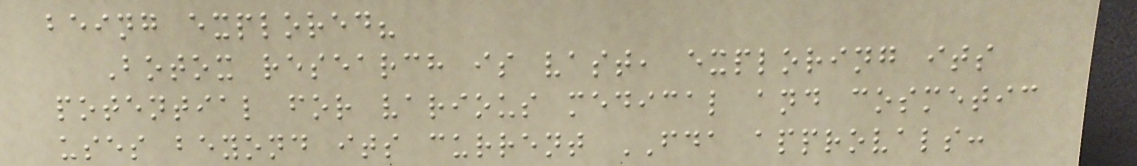being explored?
Botox research is vast, exploring its
potential for various medical and cosmetic
uses beyond its current FDA approvals:
